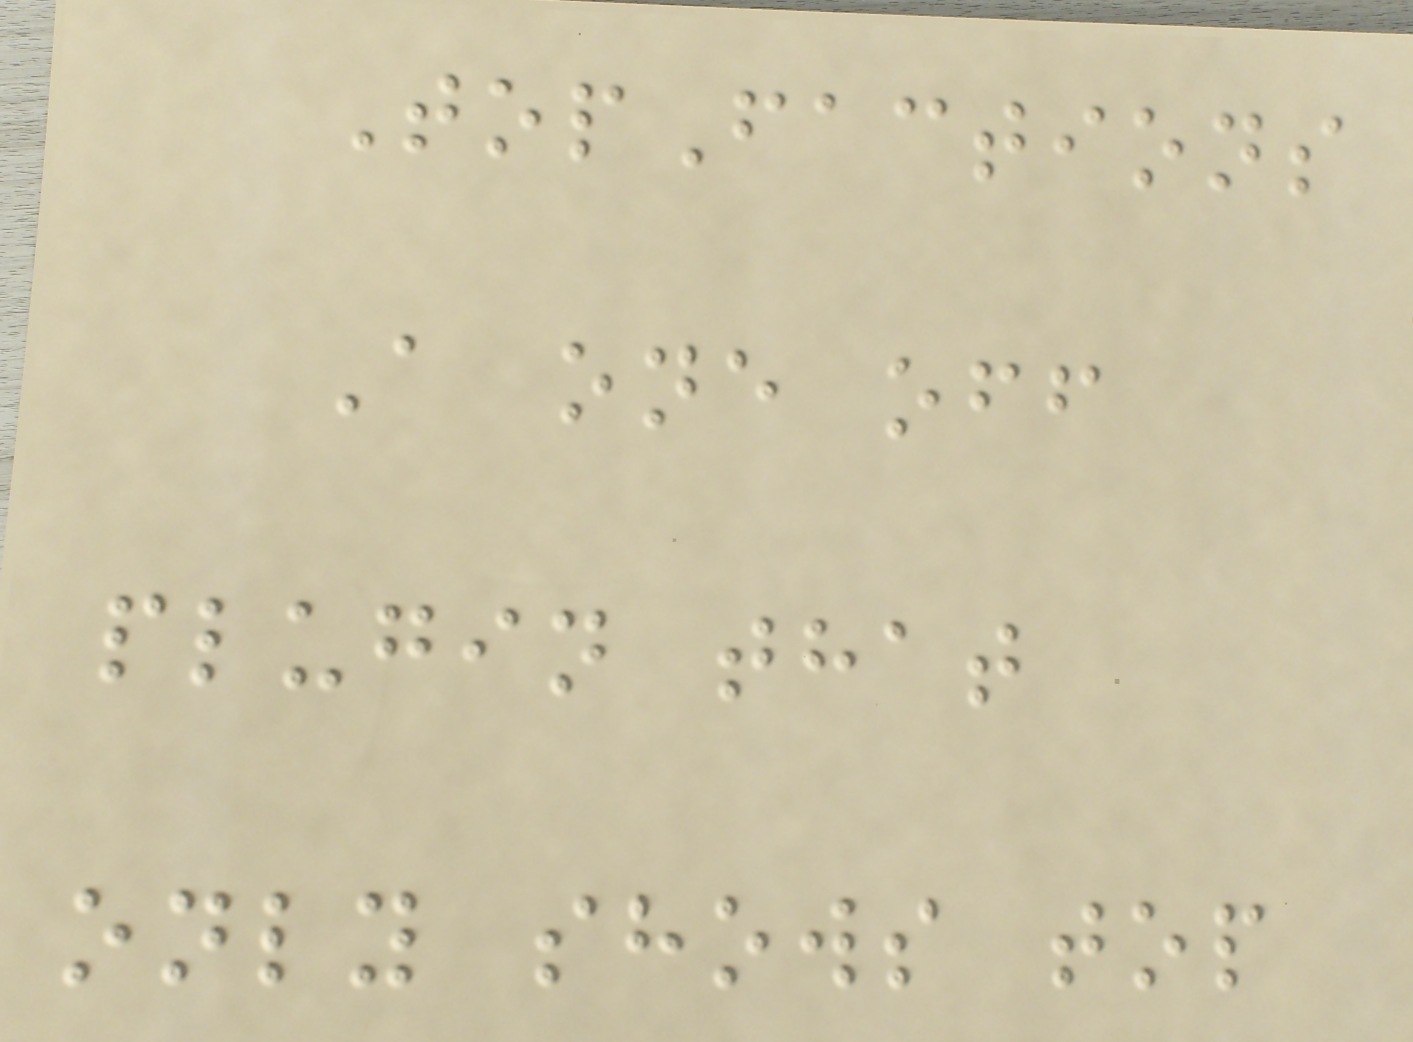TopFactions
A one off
plugin that
only shows top
